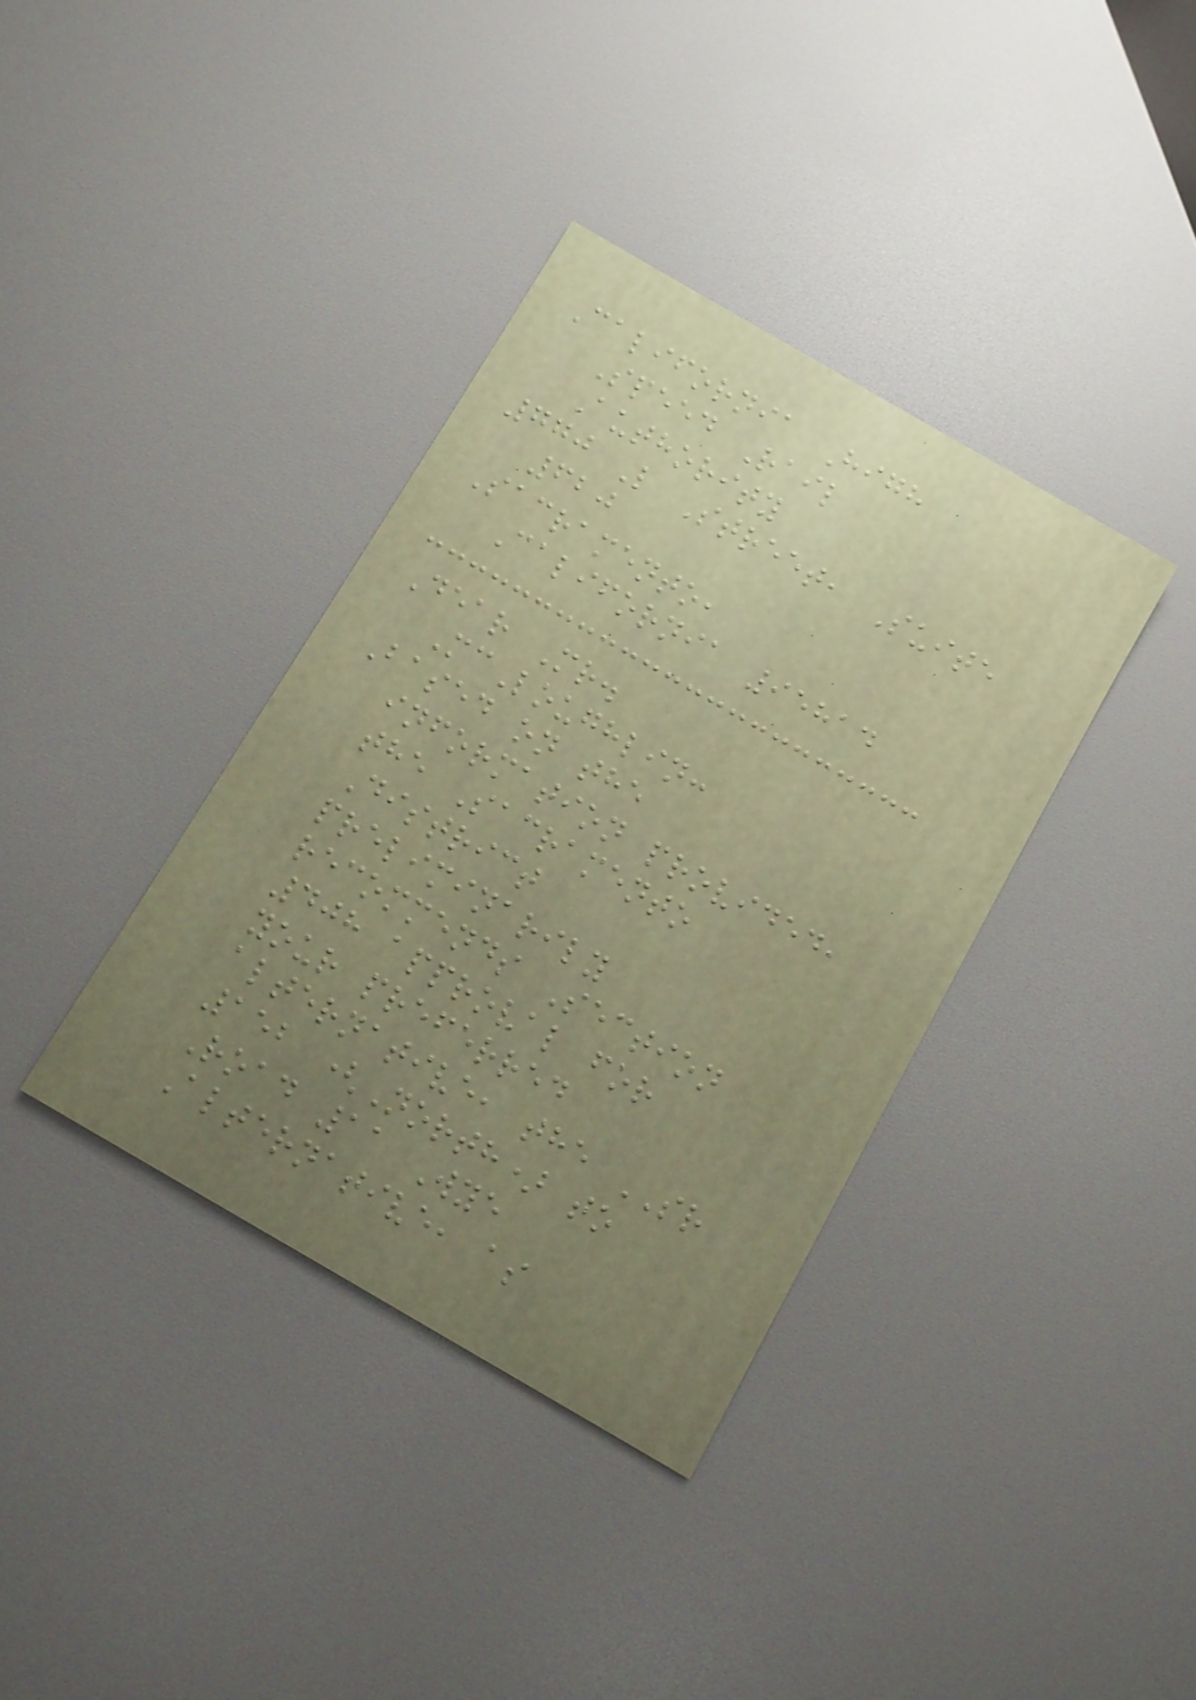California High
Speed Rail
Authority
770 L Street, Suite
620
Sacramento,
California 95814
Dear Mr.
McLoughlin:
Based on the
information provided,
the Sacramento
District
preliminarily
recommends Section
408 approval for
your preferred
alternative, the SR
152 (North) to
Road 11 Wye
Alternative, as
